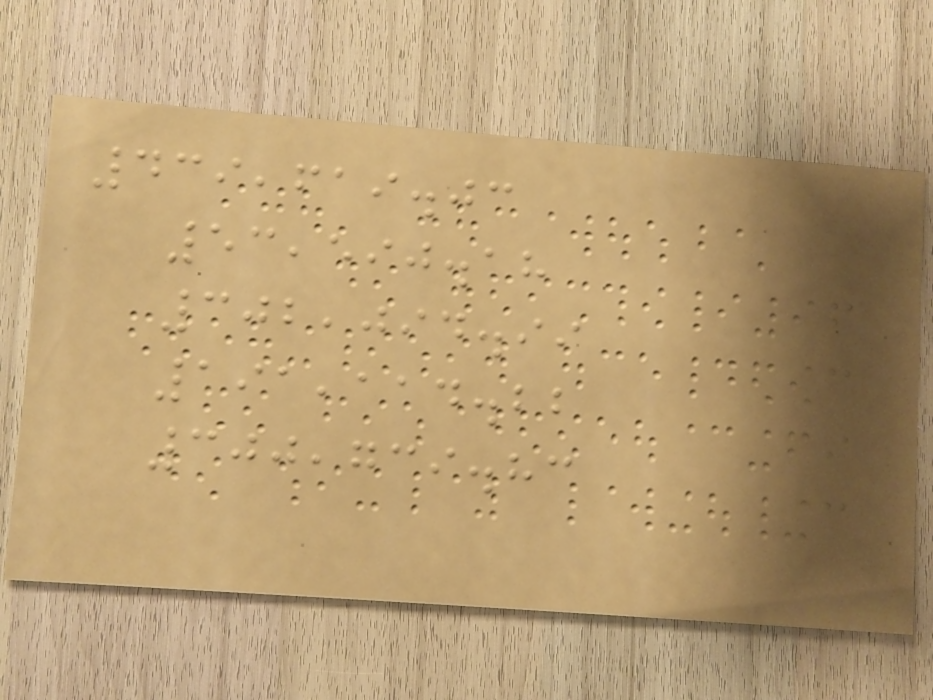439,619.03
53,590.18
302,094.99
191,114.22
300,739.83
